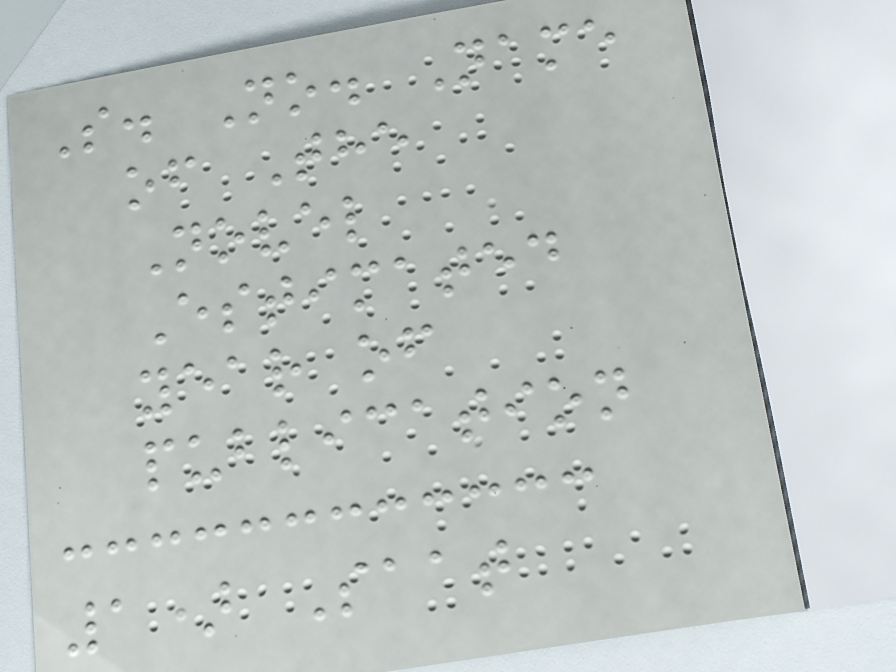S. No. Name
of The
Novel
Estimated
year of
publication
1) Saat
